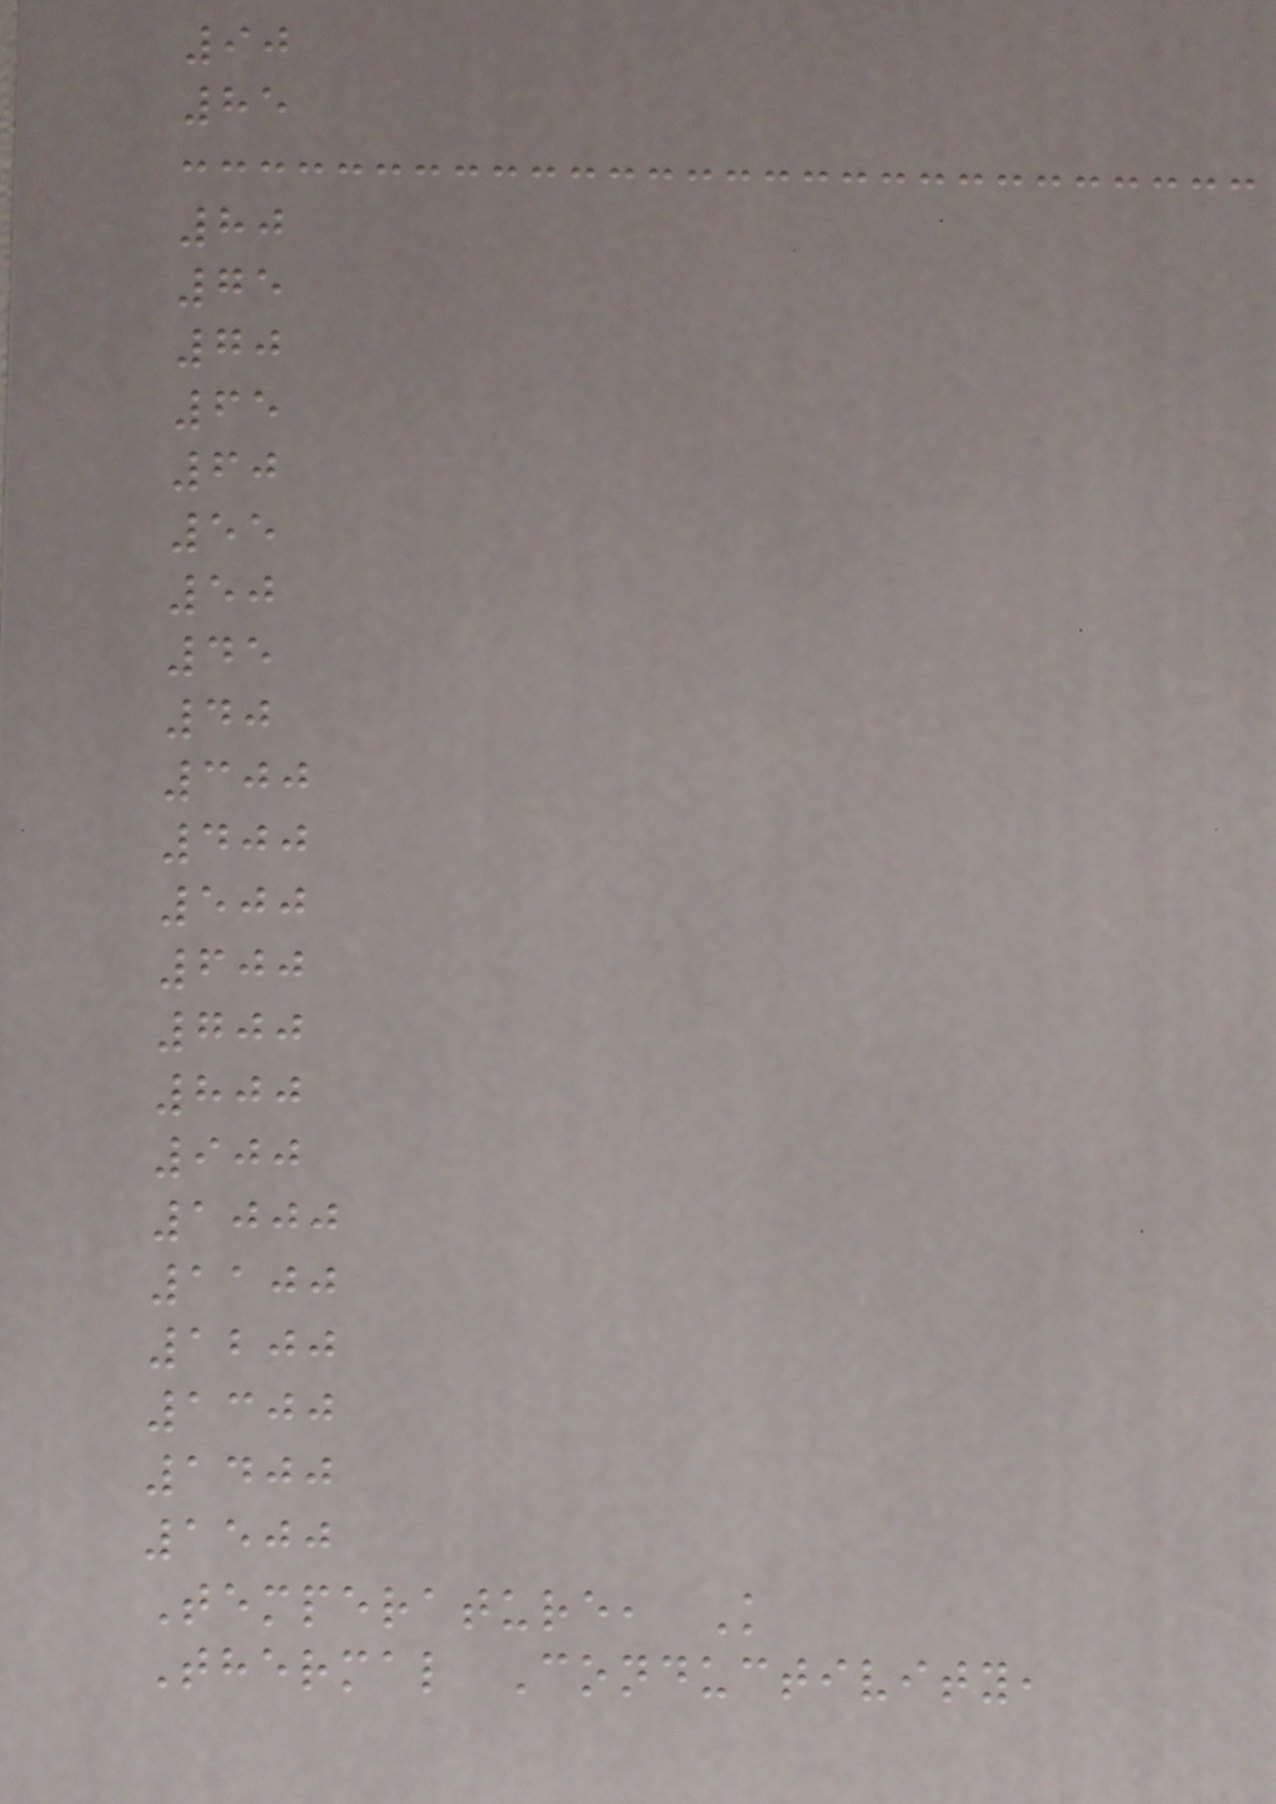90
85
80
75
70
65
60
55
50
45
40
300
400
500
600
700
800
900
1000
1100
1200
1300
1400
1500
Temperature, K
Thermal Conductivity,
